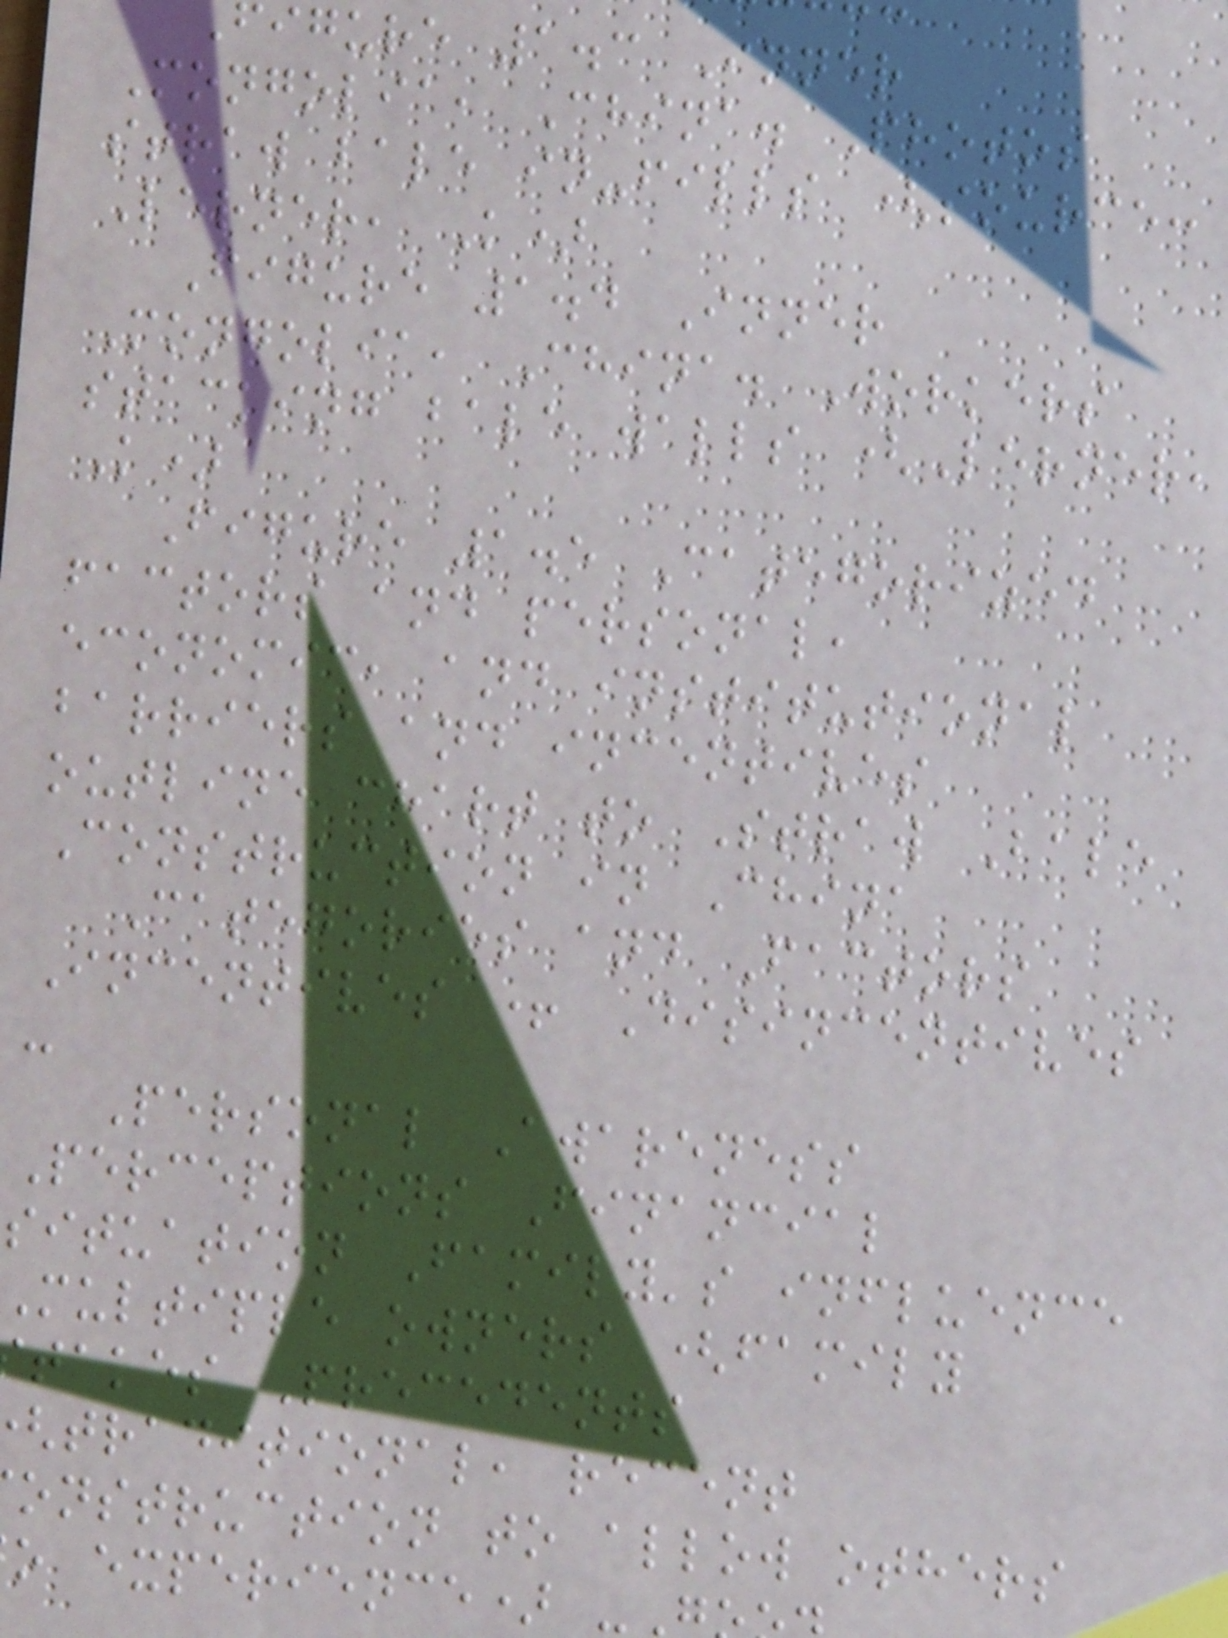igure 1.3 Inner
Mongolia, China. Photos
straw bale in-fills (source:
Lerner, K)
Figure 1.4 Inner
Mongolia, China. Workers
stacking bale walls (Lerner,
K)
Figure 1.5 Categorized
factors and personal,
economic, and institutional
barriers and incentives
outline chart to Straw Bale
Construction in China
Categories and Factors
Incentives + Disincentives
-
Personal Awareness
Perceptions Financial
situation Family's influence
multiple owners (family
takes Precedents
traditional, recent
onstruction to allow others
o experience) -
